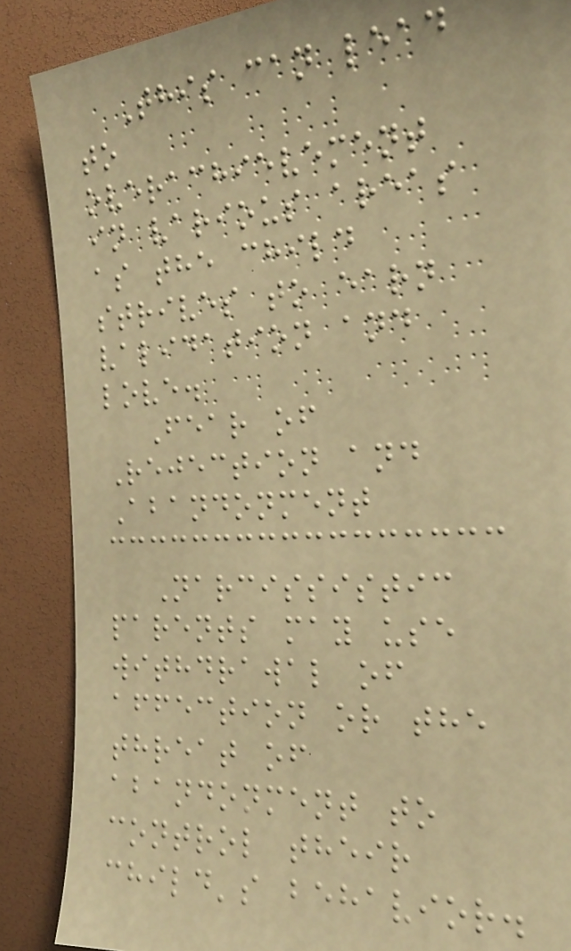This can lead
to
overachievement
in various areas
as the child
strives to earn
validation and
love.
Fear of
Rejection and
Abandonment
Narcissistic
parents may use
withdrawal of
affection or the
threat of
abandonment to
control their
child's behavior.
